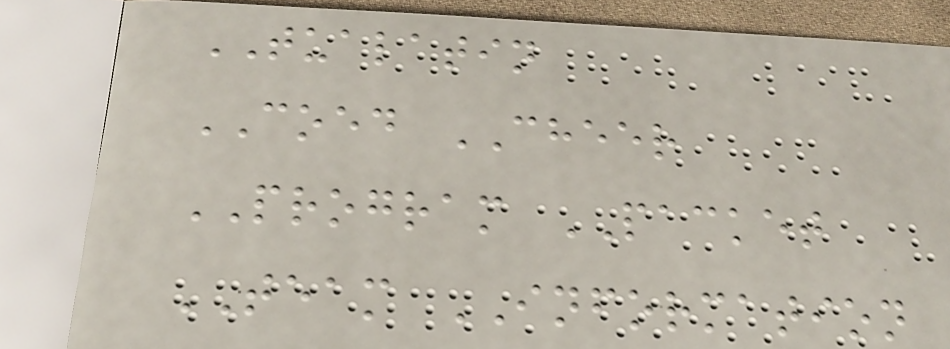TUALATIN
COED CHEER
PROGRAM PACKET
TEAM INFORMATION
